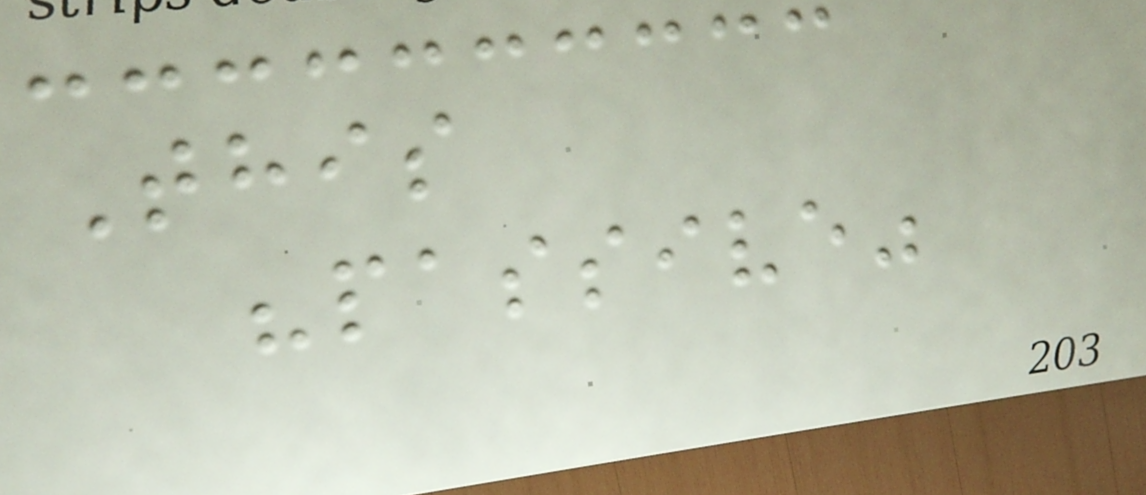This
"passive"
